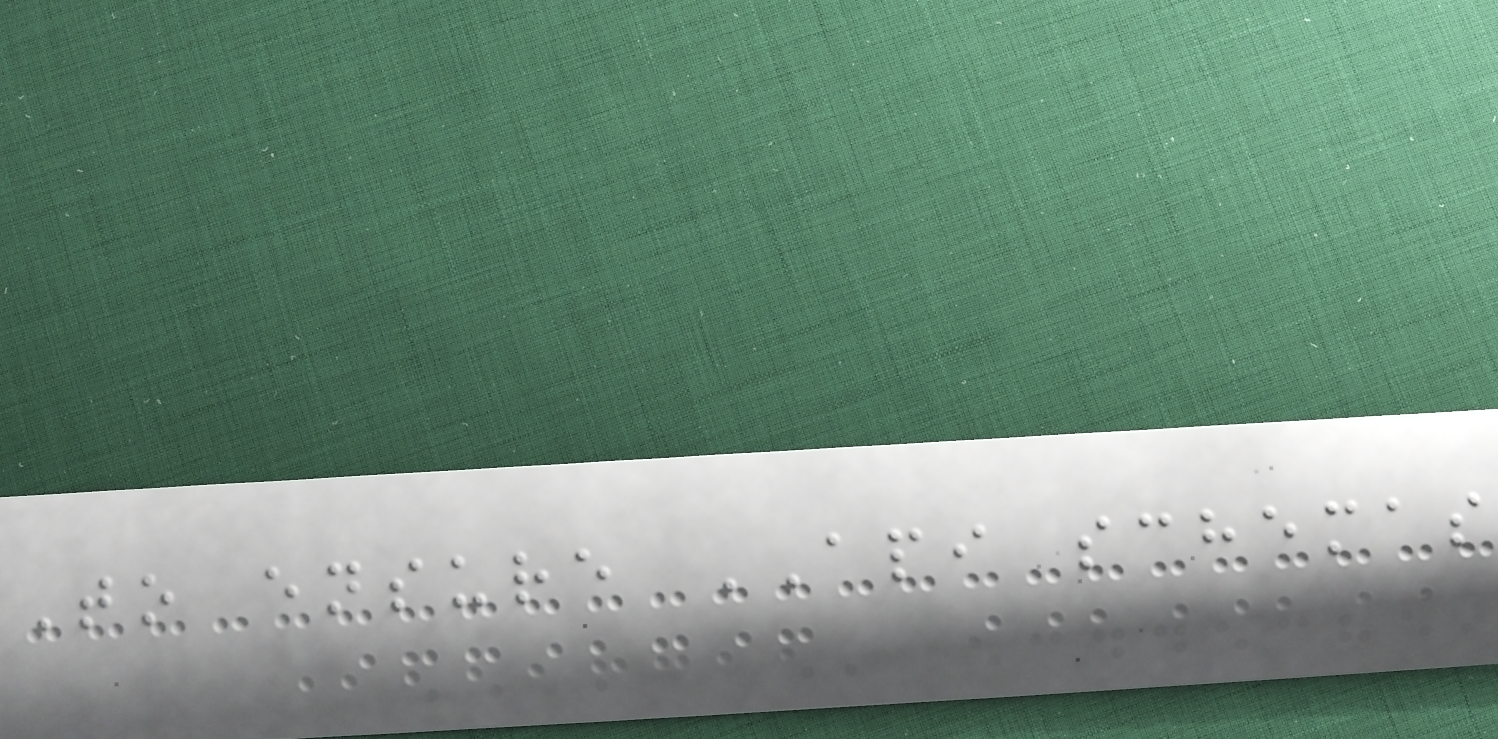To ensure API schemas
